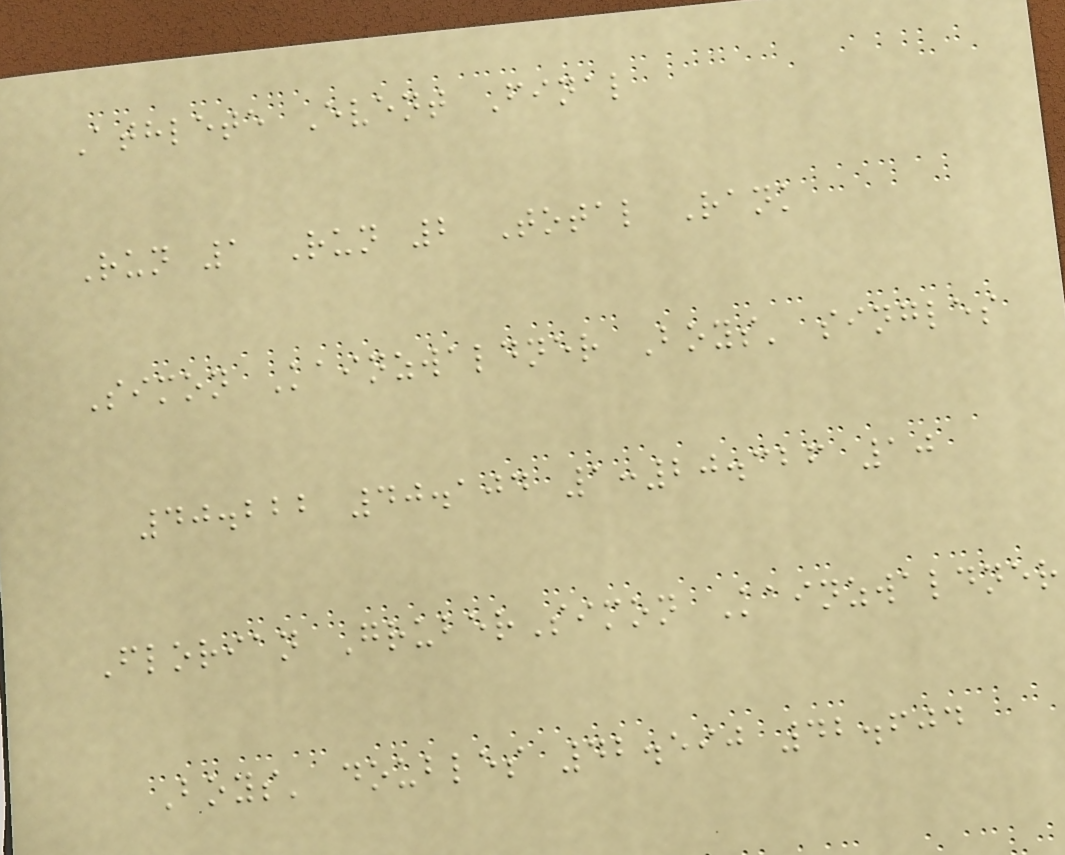Athlete Event Final
Run 1 Run 2 Total Rank
Simon Kainzwaldner Boys' singles
40.222 40.104 1:20.326 10
Florian GruberSimon Kainzwaldner
Boys' doubles 42.590 42.604
